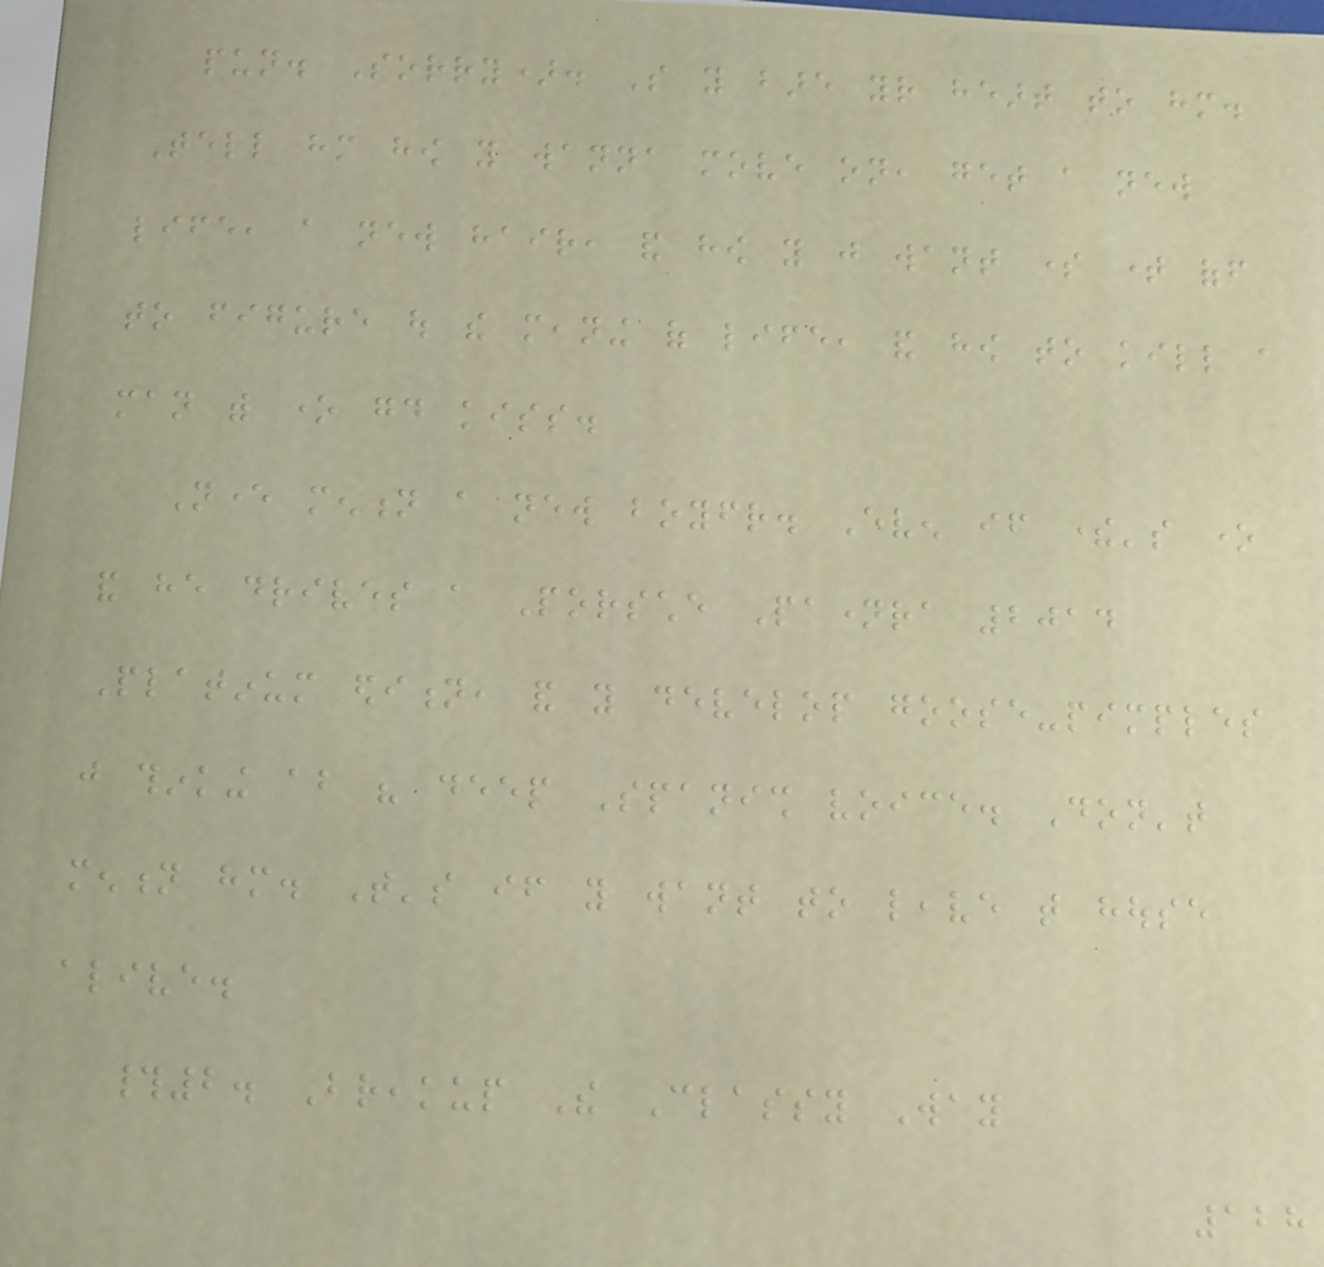pun. Sorry). So you bare your heart to him.
Tell him how you wanna move on, get a new
life, a new hair, and how you just want some time off
to figure out the meaning of life, and how to kill a
man with one good kiss.
Never mention a new boyfriend. Even if there's one
and he drives a Porsche Panamera 2014
Platinum edition, and you develop goose-pimples
just thinking about his deep Spanish voice. Don't
mention him. That's if you want to leave that house
alive.
#2. Breakup The Classy Way
128
